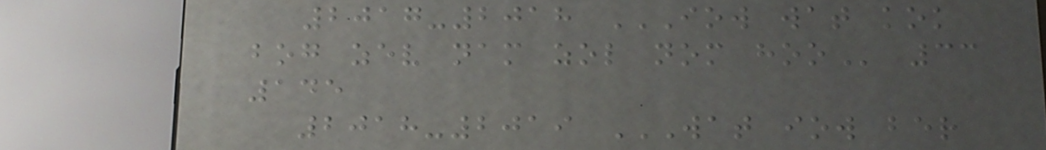2017-2018 IOW WAT KOK
BOG ZEV NAM ZOL NOM HOO 33
145
2018-2019 WAT IOW BER
